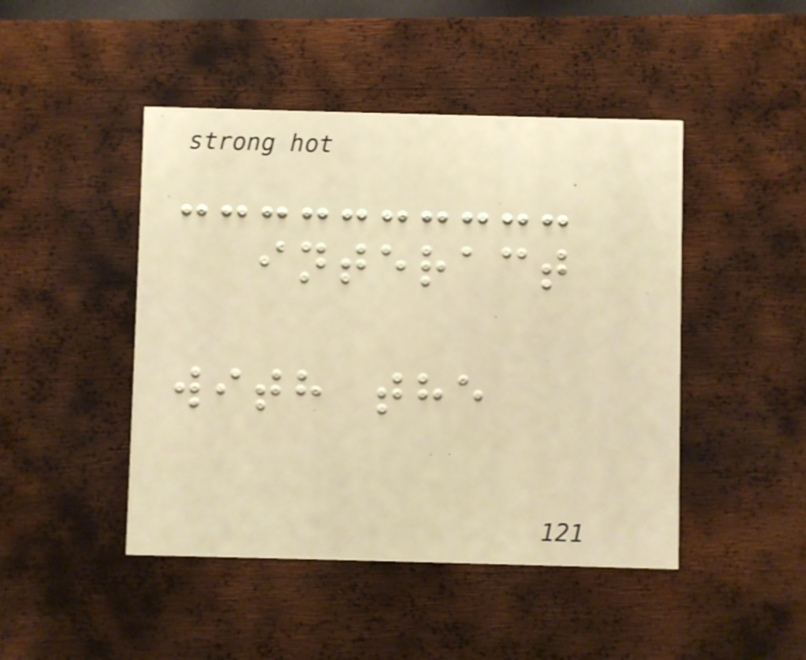interact
with the
